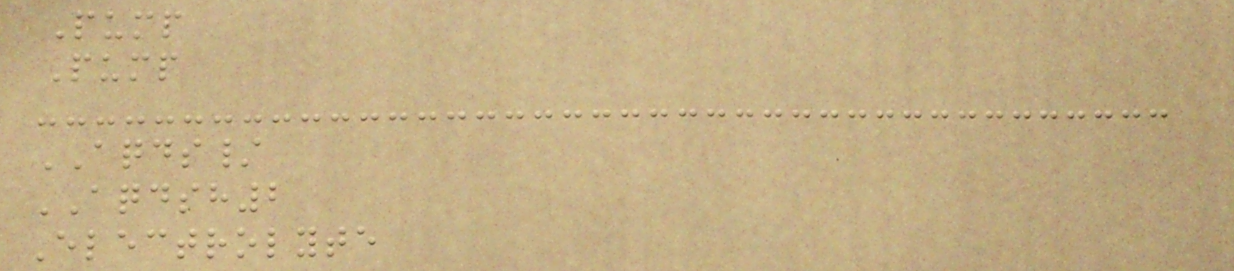Pump
Pump
AQDS/
AQDSH2
Electrolyte
